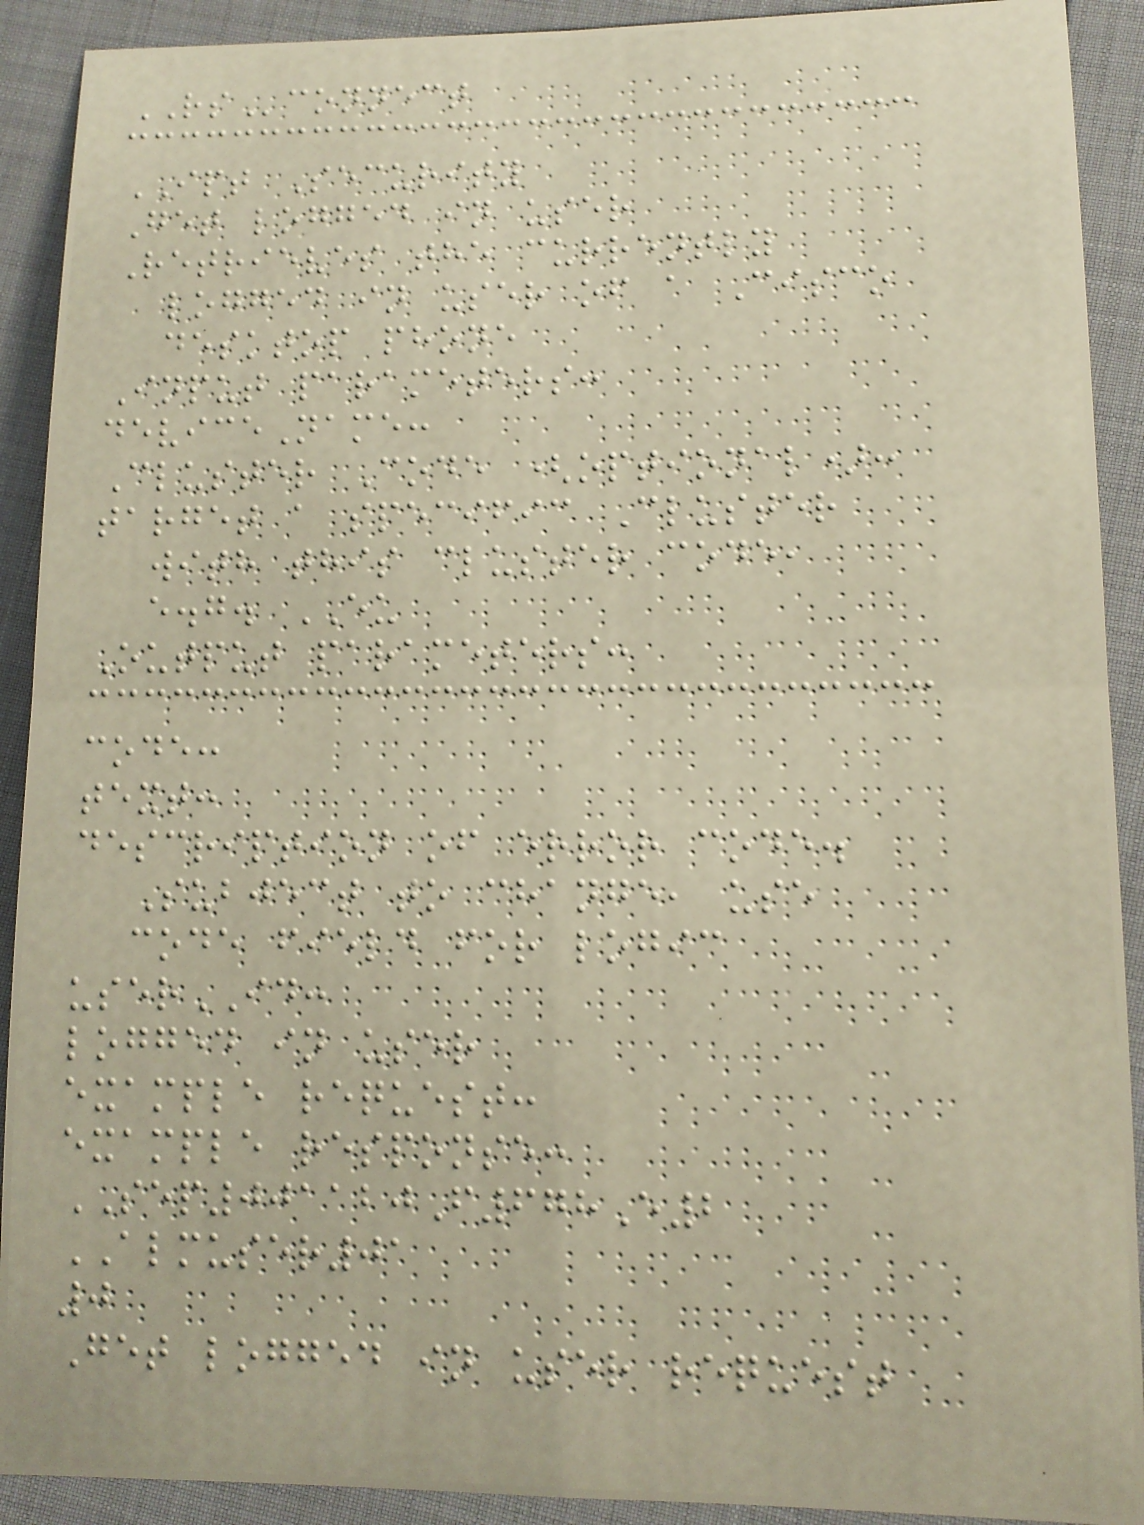RSconnect
IPT Security
Get logged in user
Retrieves the currently
logged in user of a Cisco
desktop phone
Input parameters:
deviceName:
Cluster Code (optional):
target a specific Cluster
with this cluster code,
e.g. EU
Output parameters:
code:
text:
description of error code.
Subject to change, use
code field for logic
userID:
logged in user
example request:
example response:
SEP001120F678E2
ALMUSER01
0
Get logged in user request
